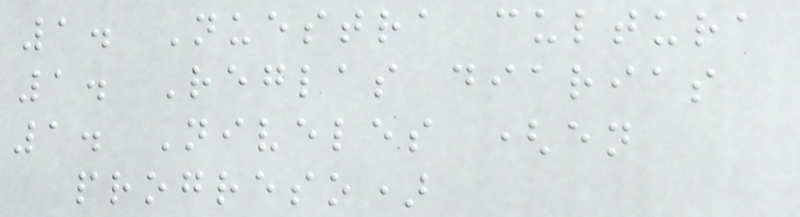1. Nuestra cultura
1. Reglas diarias
1. Niveles (en
progreso)
